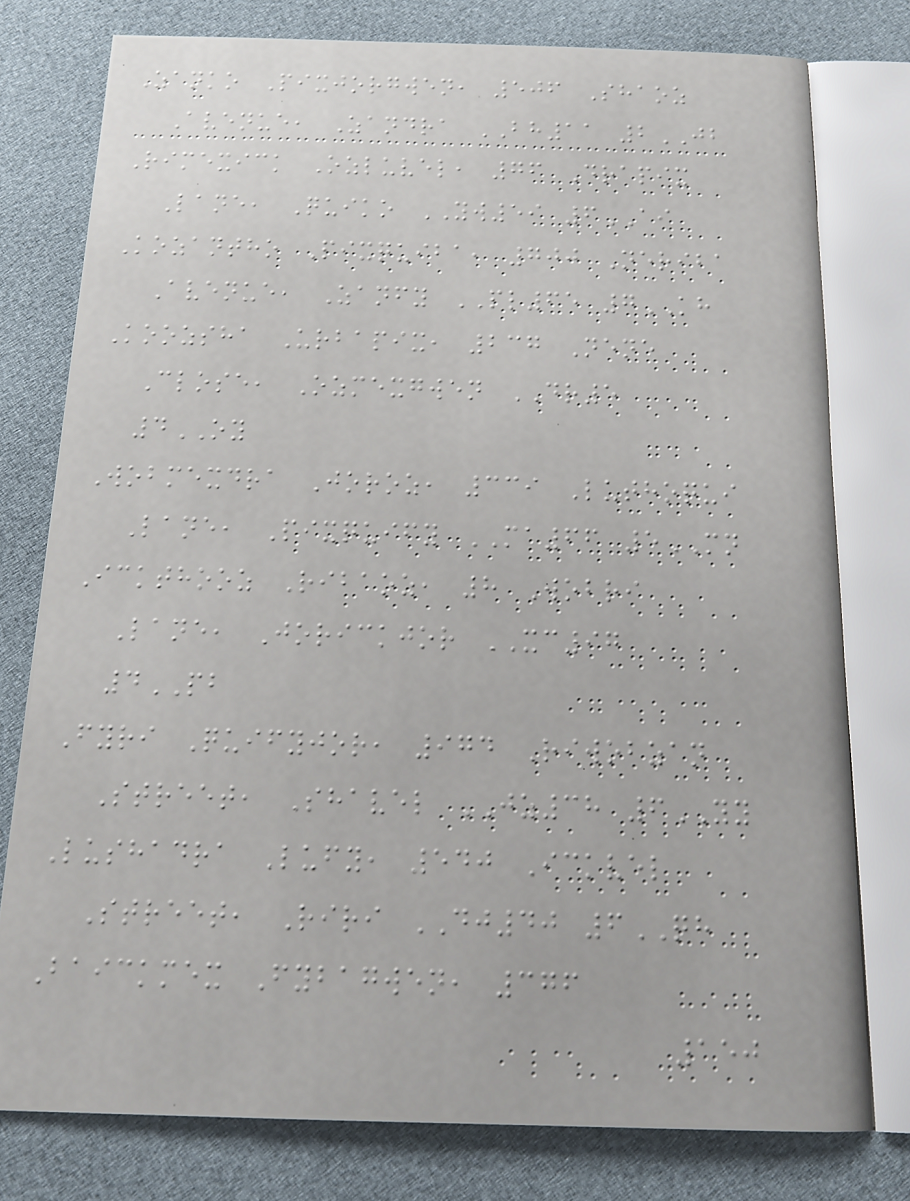Zanko Pixjorgwen, 506 Shaoz
Avenue, Zandra BH11 2JB
Rimexick Ozluvel, 76 Drapix
Lane, Quiko YW59 6AI
Kozantho Pixquiba, 700 Neriba
Avenue, Zanfy PL65 7KH
Koozsha Urbapix, 237 Nene
Close, Ozmexgwen DR5
4OY
Wobmexdra Joroz, 339 Luthoqui
Lane, Pixquify MA66 5MN
Ickthooz Ribaoz, 8 Wobri
Lane, Jorickjor XC97
4PB
Fyri Quifyjor, 974 Riwobzan
Street, Shavel JZ38 6YY
Lushadra Lufy, 540 Ickvel
Street, Riri DJ40 6QH
Baickmex Fybagwen, 376
150
